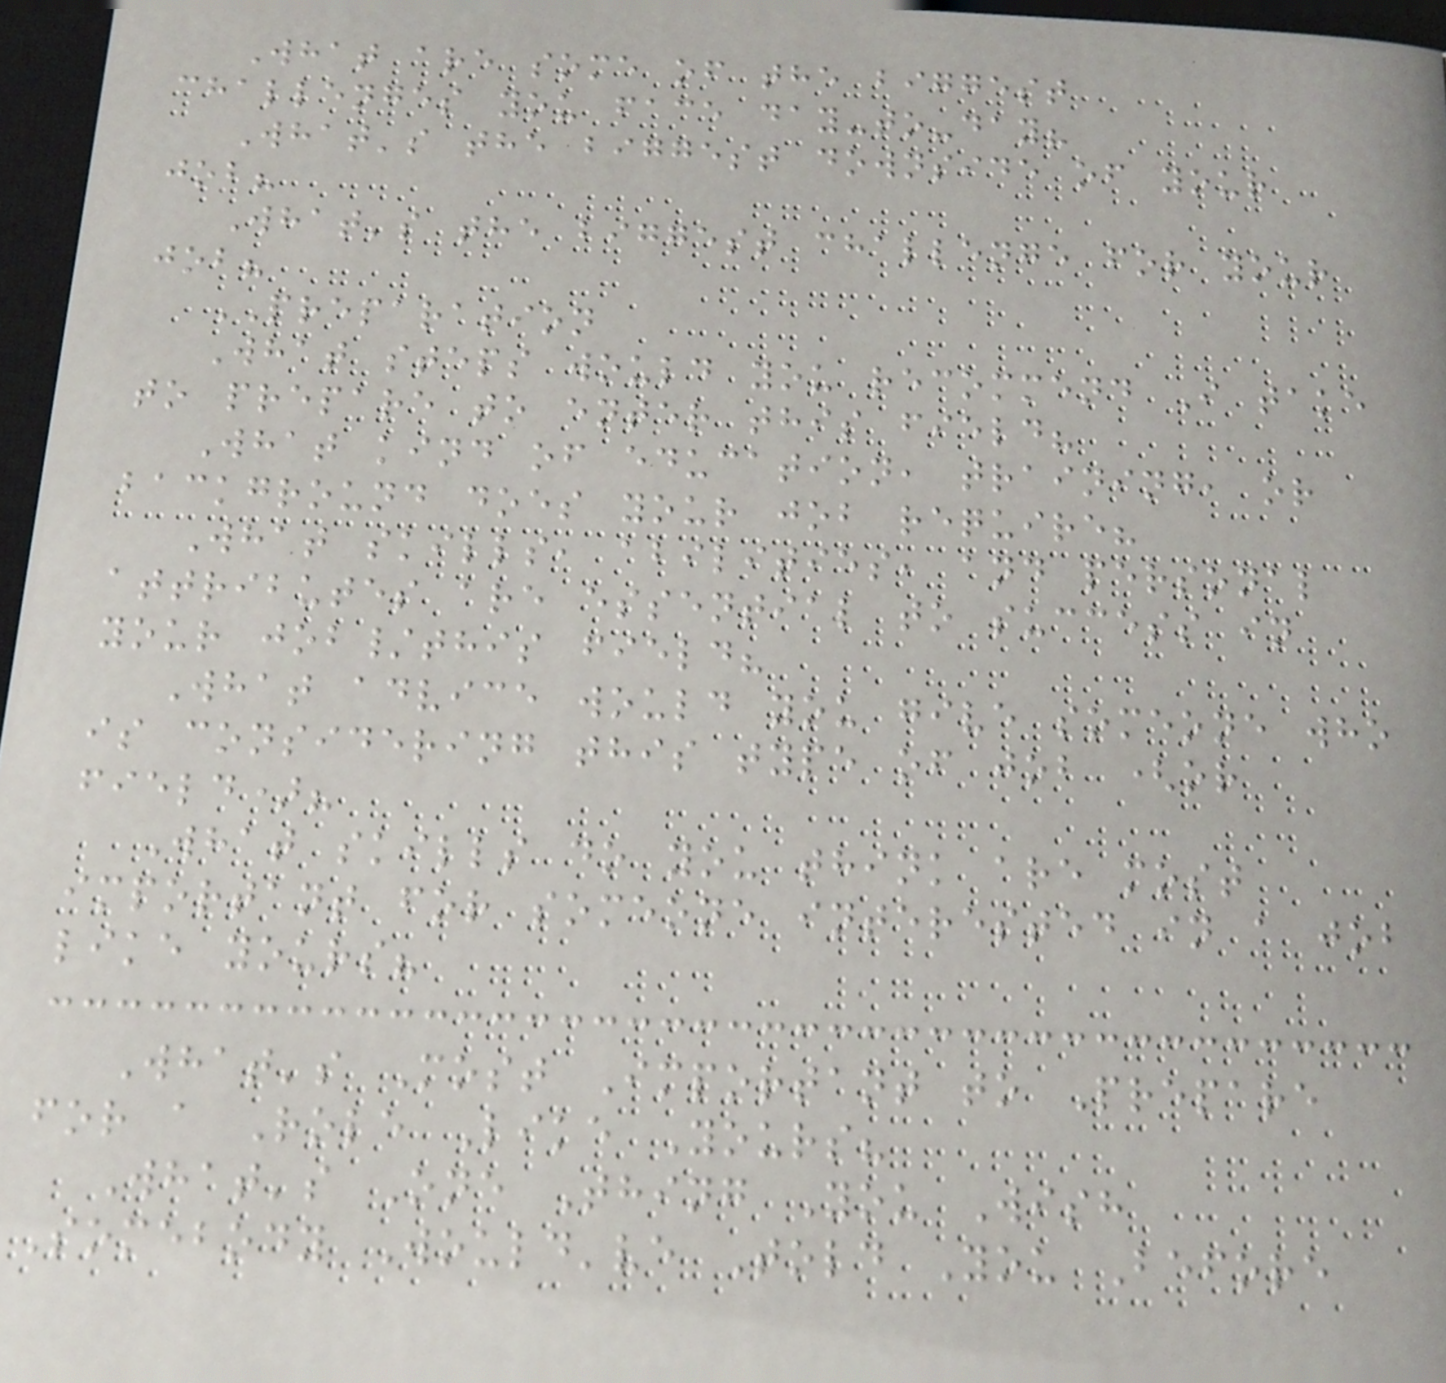What are some of the biggest
challenges you face day-to-day?
What's the biggest downside of your
job?
What's the biggest challenge for your
job?
PREPARATION
What steps would you recommend I take
to prepare to enter this field?
What kind of education, training, or
background does your job require?
What skills, abilities, and personal
attributes are essential to success in
your job/this field?
What advice would you give someone who
is considering this type of job (or
field)?
What skills do you think are most
important for someone interested in a job
like yours?
What's Most Important to Prepare
for a Role Like Yours?
What's One Thing You Wish
Somebody Would've Told You Before
